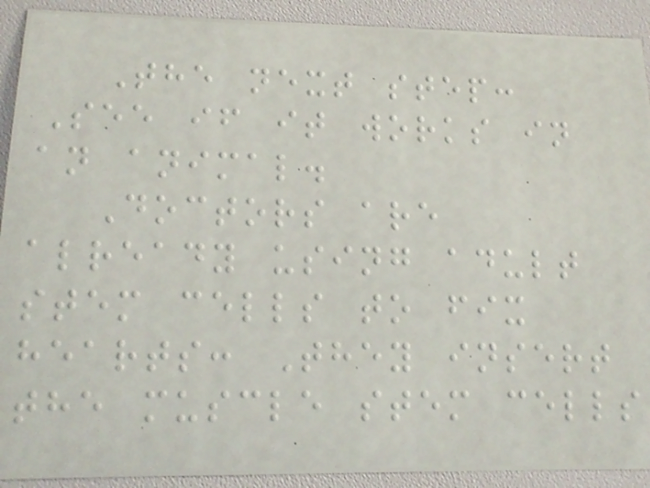The next step:
See if it works in
an animal.
Doctors are
already using adult
stem cells to fix
hearts: They insert
the muscle stem cells
